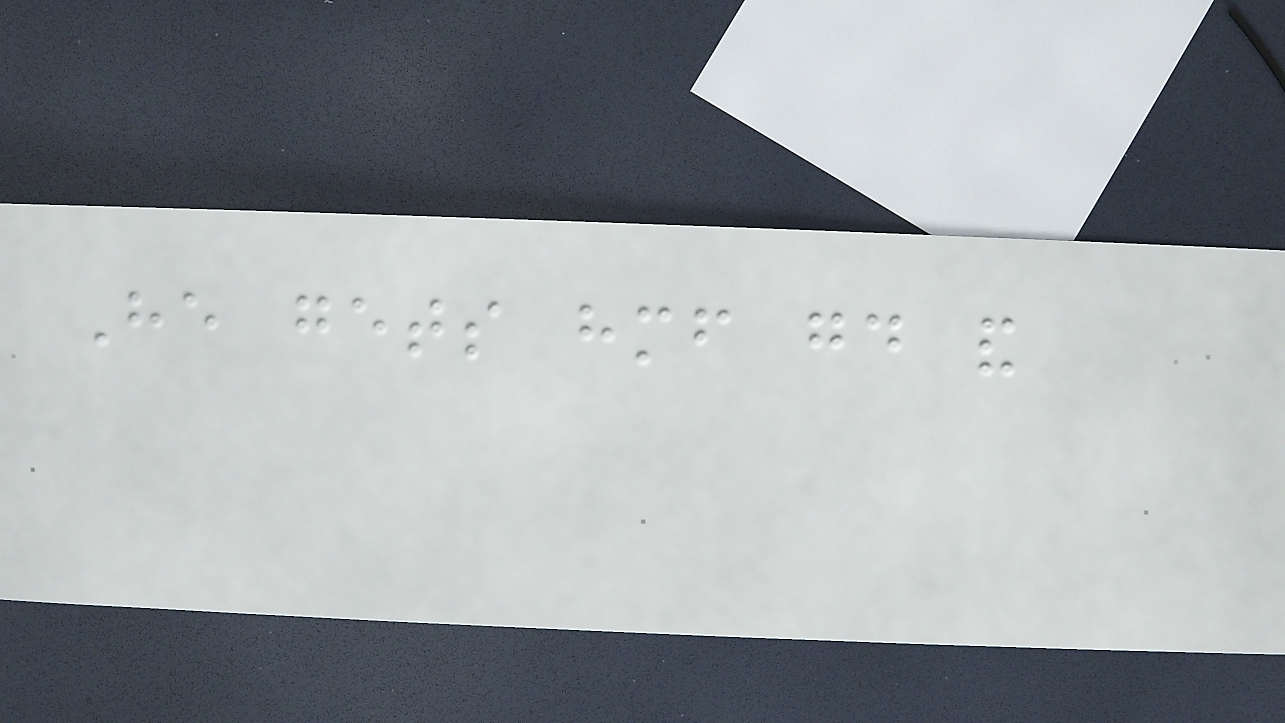He gets himself good and
